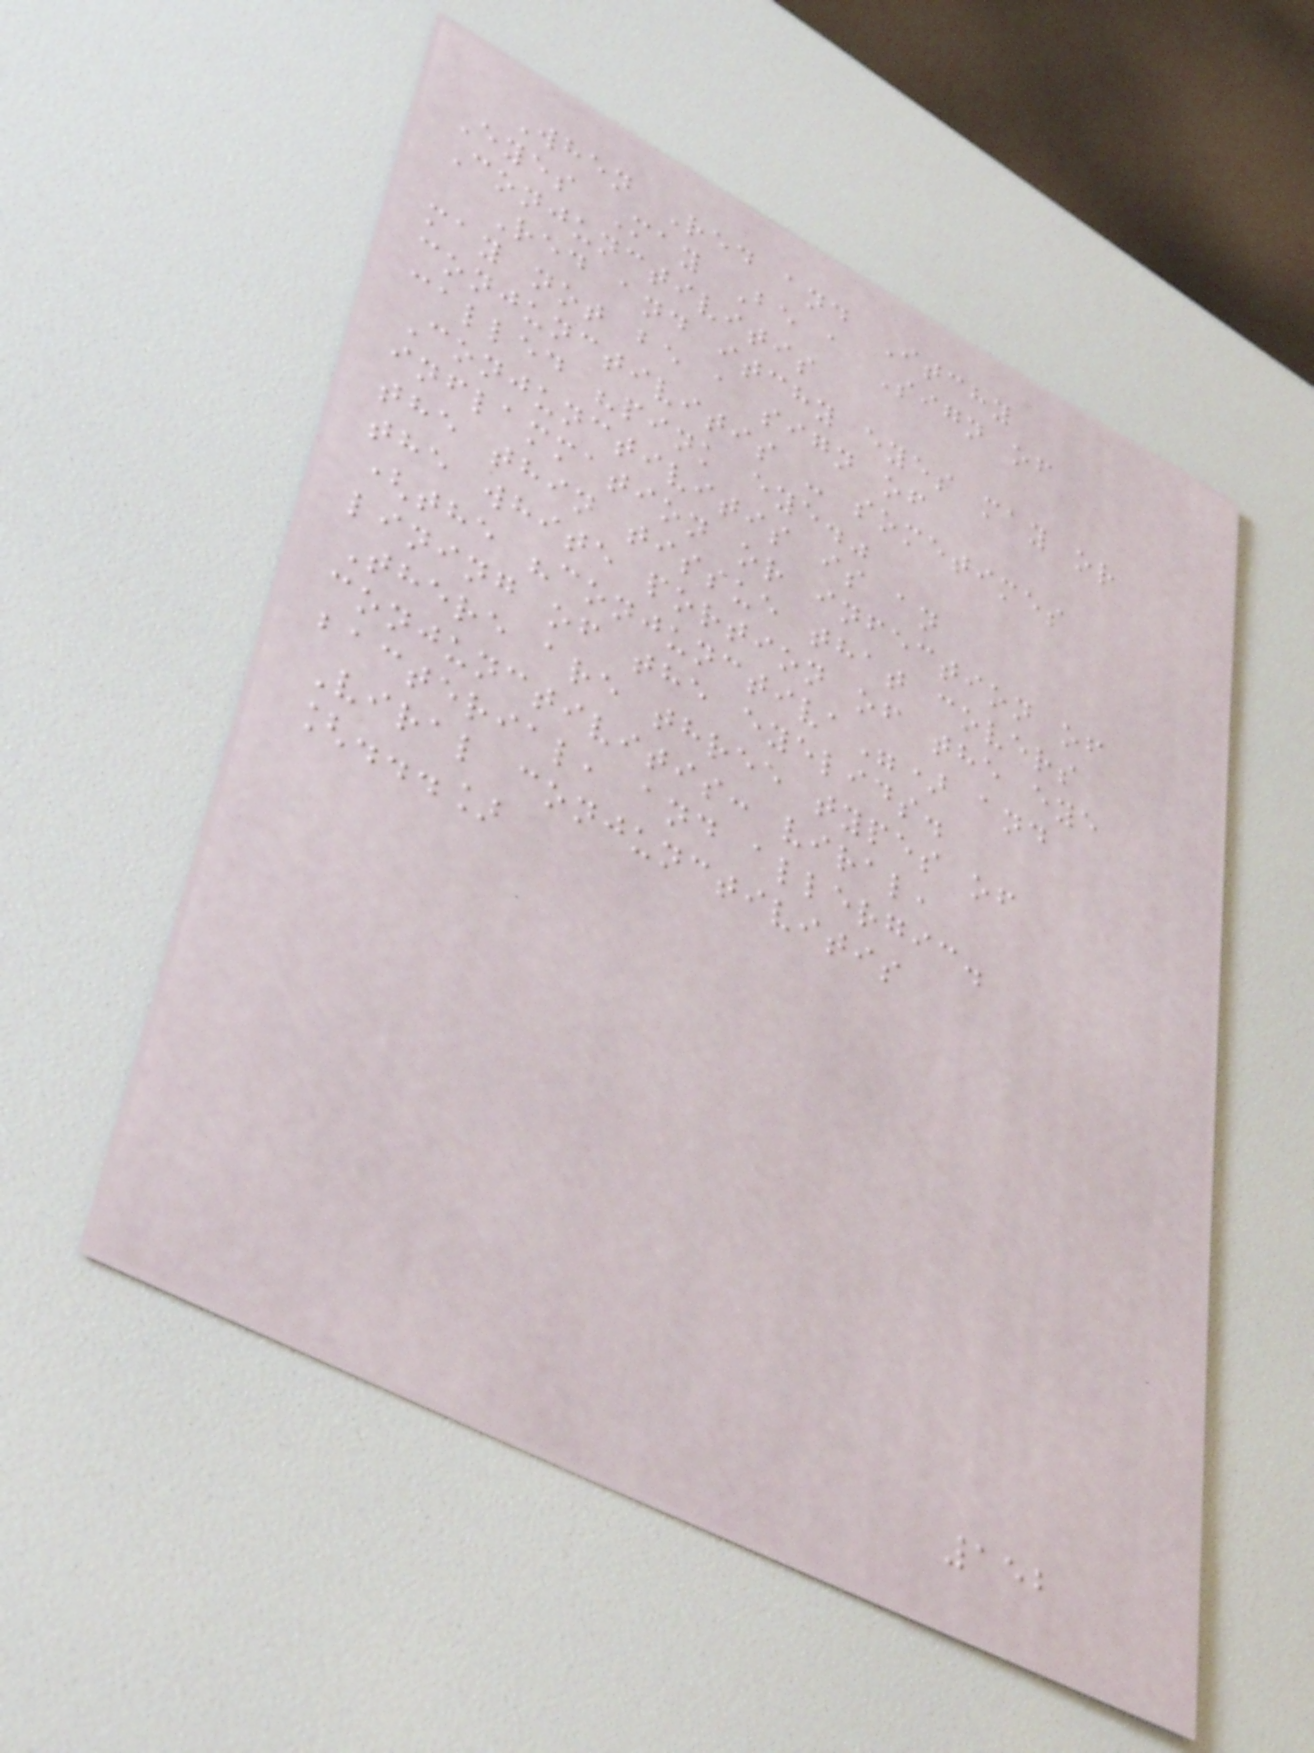When Red and Itchy
Eyes May Be a Sign of
Conjunctivitis
Red and itchy eyes may or
may not be a sign of
conjunctivitis - sometimes
called "pink eye."
Conjunctivitis is an
inflammation or infection of
the thin tissue that covers
the white portion of the eye
(the "conjunctiva") and
lining of the eyelids.
There are three types of
conjunctivitis: viral,
bacterial, and allergic.
Viral conjunctivitis
[...]
152
